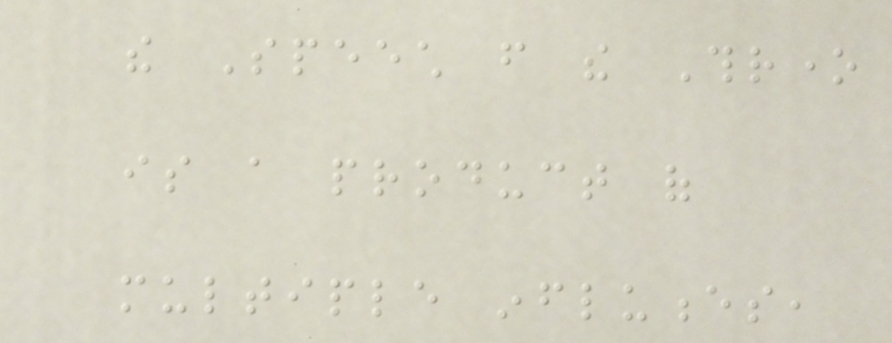the Speech from the Throne
is a product of
multiple influences,
